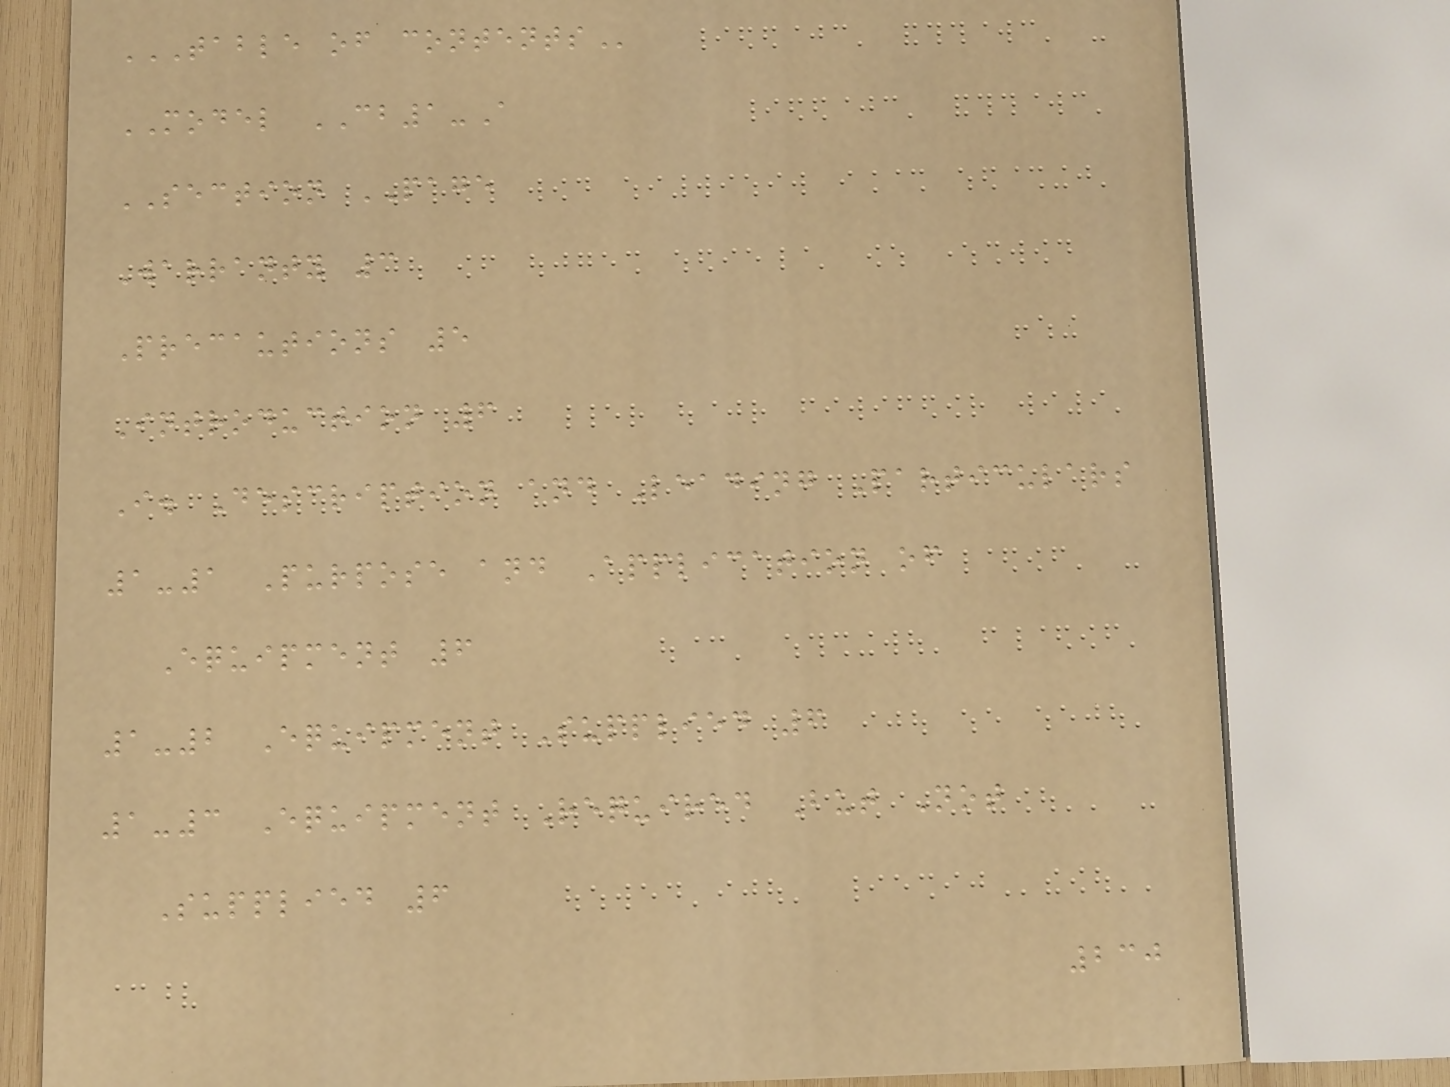TABLE OF CONTENTS
MODEL CB1-A
SECTION PAGE
Warranty 3
Precautions 5
Introduction 6
I. Description and Leading Particulars
1-1 Purpose and Application of
Equipment 6
1-2 Equipment Supplied 6
1-3 Equipment Required But Not
Supplied 6
230
